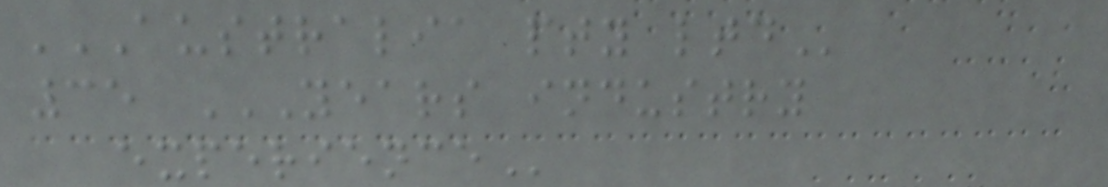AUSTRALIA PTY LTD
35 YEARS INDUSTRY
EXPERIENCE
